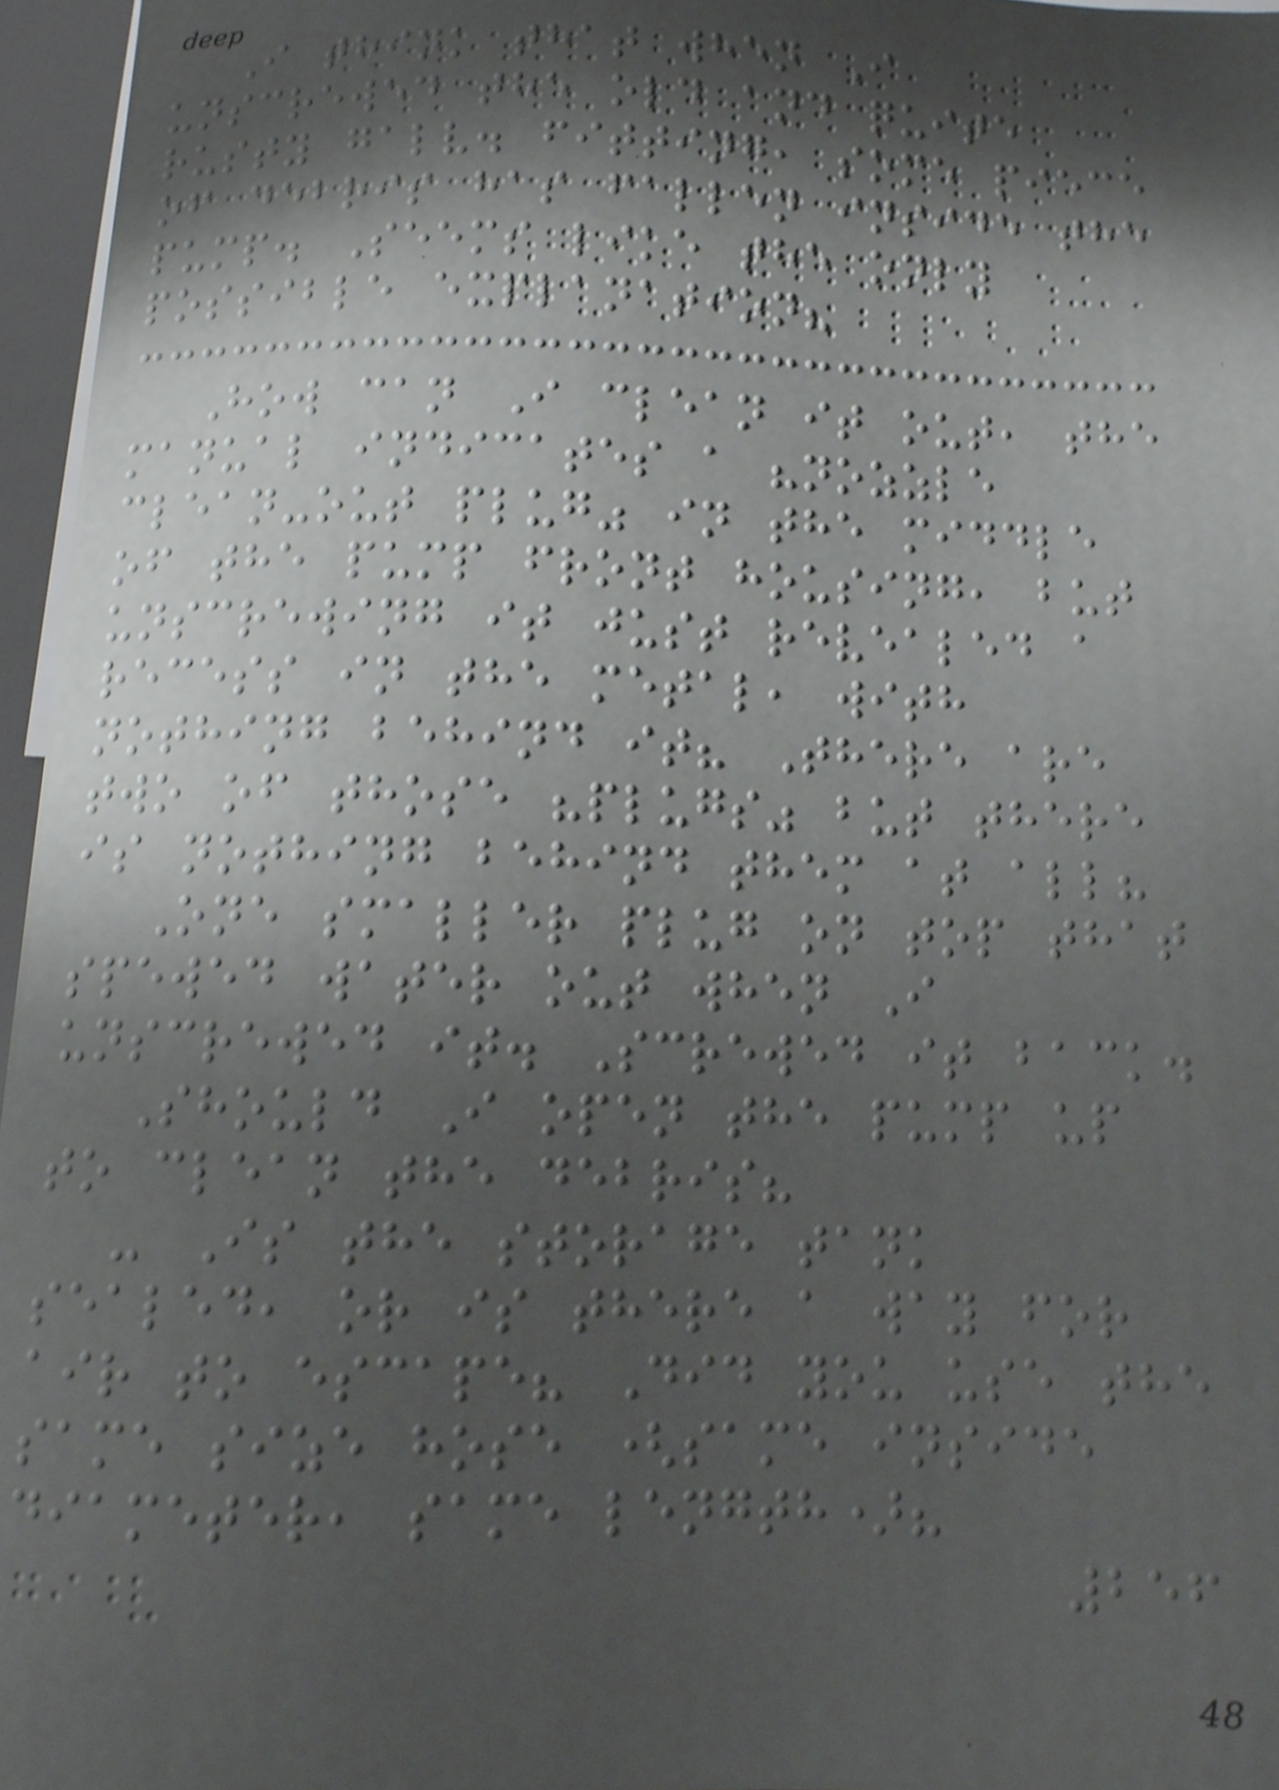I think that when I
unscrewed the old and quite
rusty galv. fitting, some piece
of debris has fallen inside the
pump. Seems like the only
possible explanation?
How can I clean it out, the
manual indicates a "nozzle
clean-out plug" in the middle
of the pump front housing, but
unscrewing it just revealed a
recess in the metal, with
nothing behind it? There are
two of those "plugs" but there
is nothing behind them at all?
One smaller plug on top that
spewed water out when I
unscrewed it. Screwed it back.
Should I open the pump up
to clean the debris?
- Is the storage tank
sealed, or is there a way for
air to escape? Did you use the
same size hose (same inside
diameter, same length)?
256
